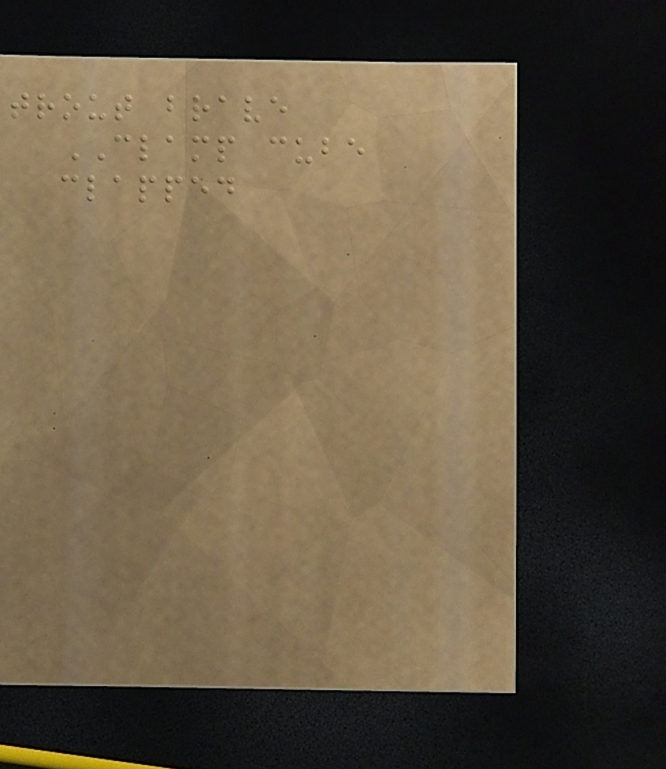trout brave
CLAMP cube
clapped
